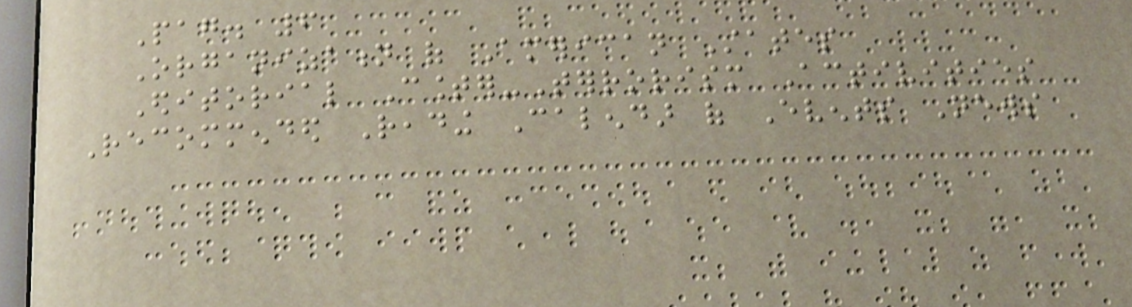Pag. 6
Organization of American States
Editorial Counter-Terrorism Activities
Recommended Reading Calendar of Events News
